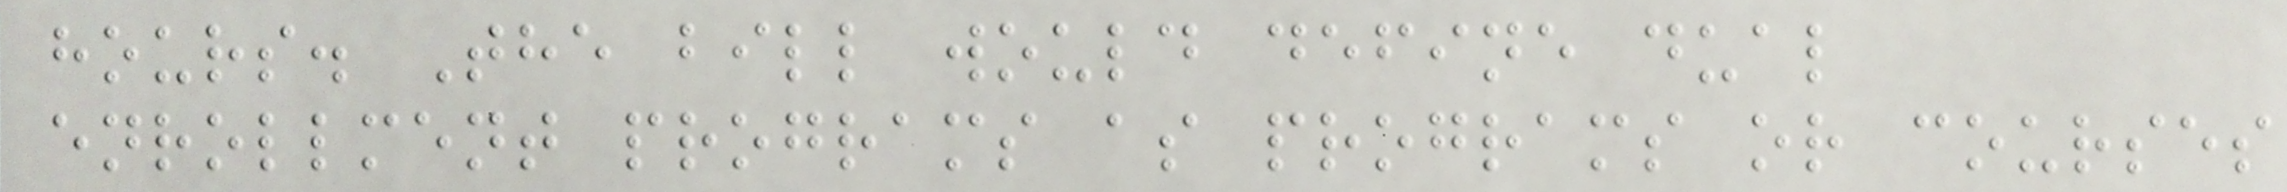hours. The bill would define dual
enrollment programs as programs or courses
